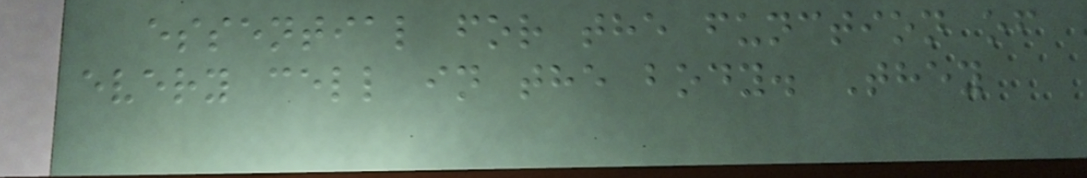essential for the function of
every cell in the body. They
